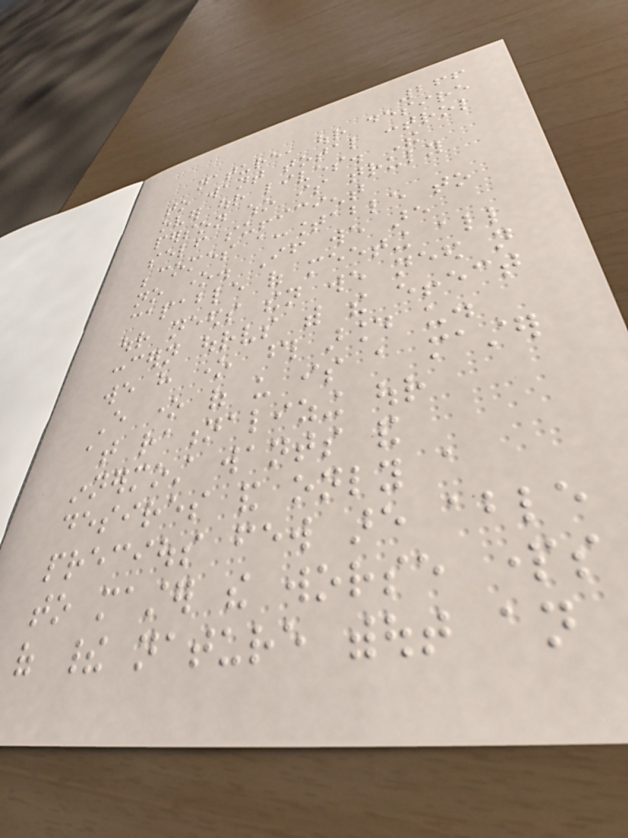266
nature, our desire
to want total control
over our lives. The
person who is truly
self sufficient
becomes accountable to
no one. If we are
capable of meeting all
our needs then we need not
concern ourselves with the effect
we have one those around us.
Every one of us is a master
at rationalizing our
innermost wants and
desires and only a
precious few are able
to master the worse parts
of their nature without an
